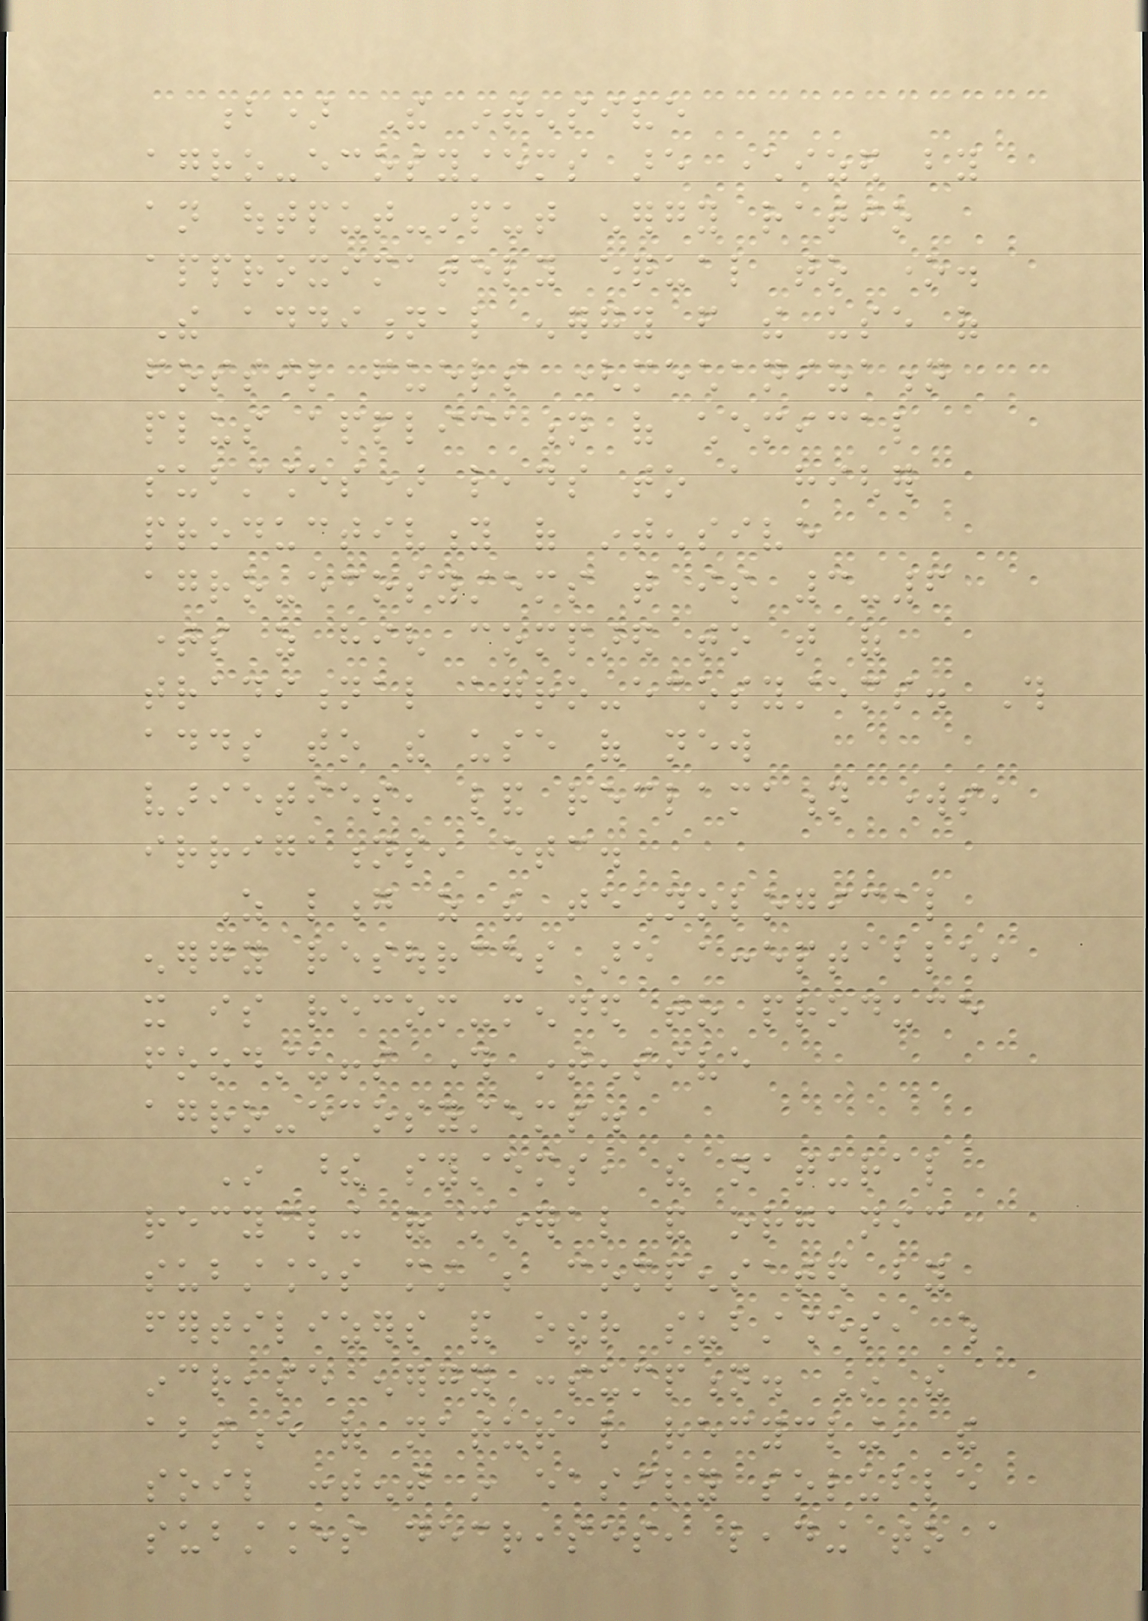b) The intensive
agro-ecosystems are characterized by
an output-input energy ratio
approximately equal to one.
The additional energy from the use of
fossil fuels (mechanization
plus application of chemical
substances) leads to a higher
productivity of intensive
agro-ecosystems that is 3-6
times as high compared to that of
traditional agro-ecosystems. This
adds to the use of new
varieties, land reclamation works,
irrigations, etc.
As long as the technological
energy resources are acceptable,
it is recom-mended to produce
foodstuffs through intensive
agro-ecosystems.
In these systems, the natural
recycling of mineral and organic
substances must be compensated by
fertilizers and other substances, which
increase energy consumption. In the
absence of natural recycling, the
soil content in easily soluble
substances decreases, leading to a
